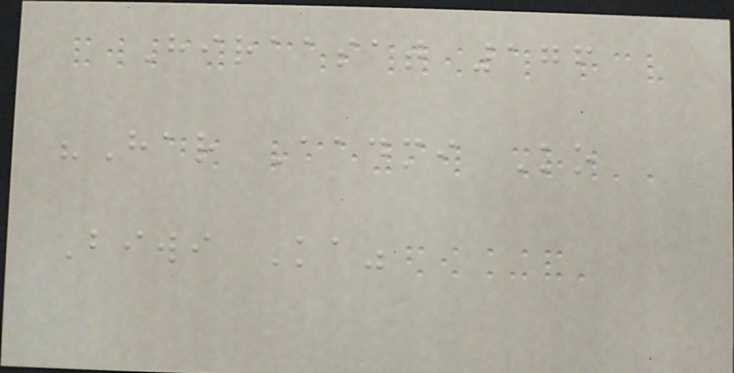Hiraasat 176
"Har Aadmi Ko
Biwi Ka"
